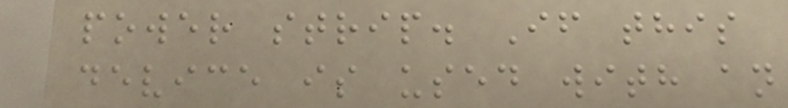power strip. If this
device is used with an
